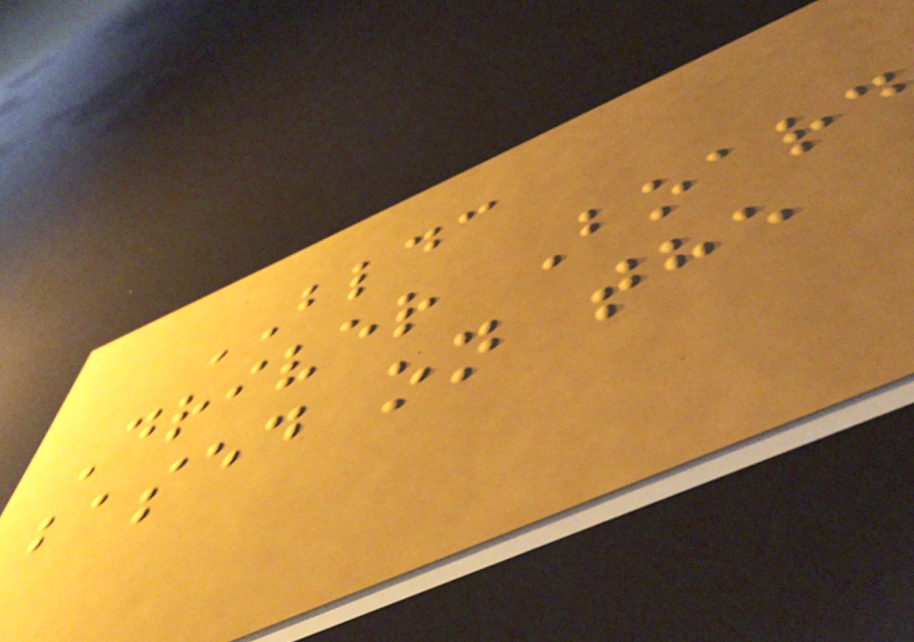BLDC
Driver Board
based on the
